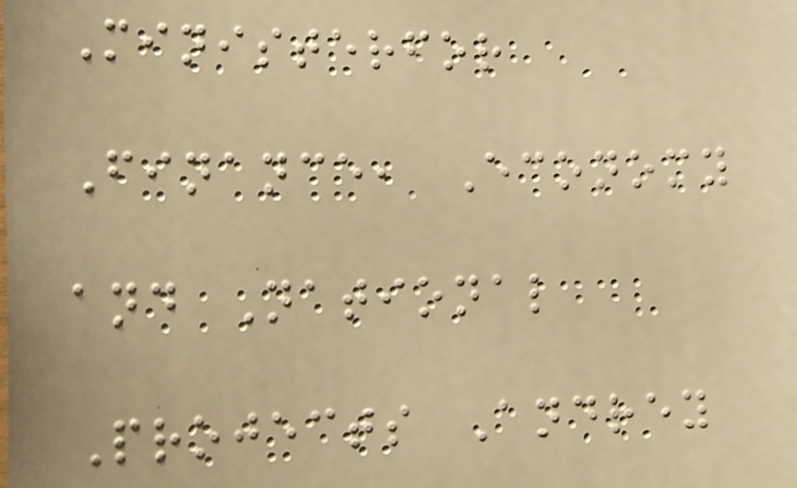Ministerfor
Finance, Economy
and National
Projects Andrey
